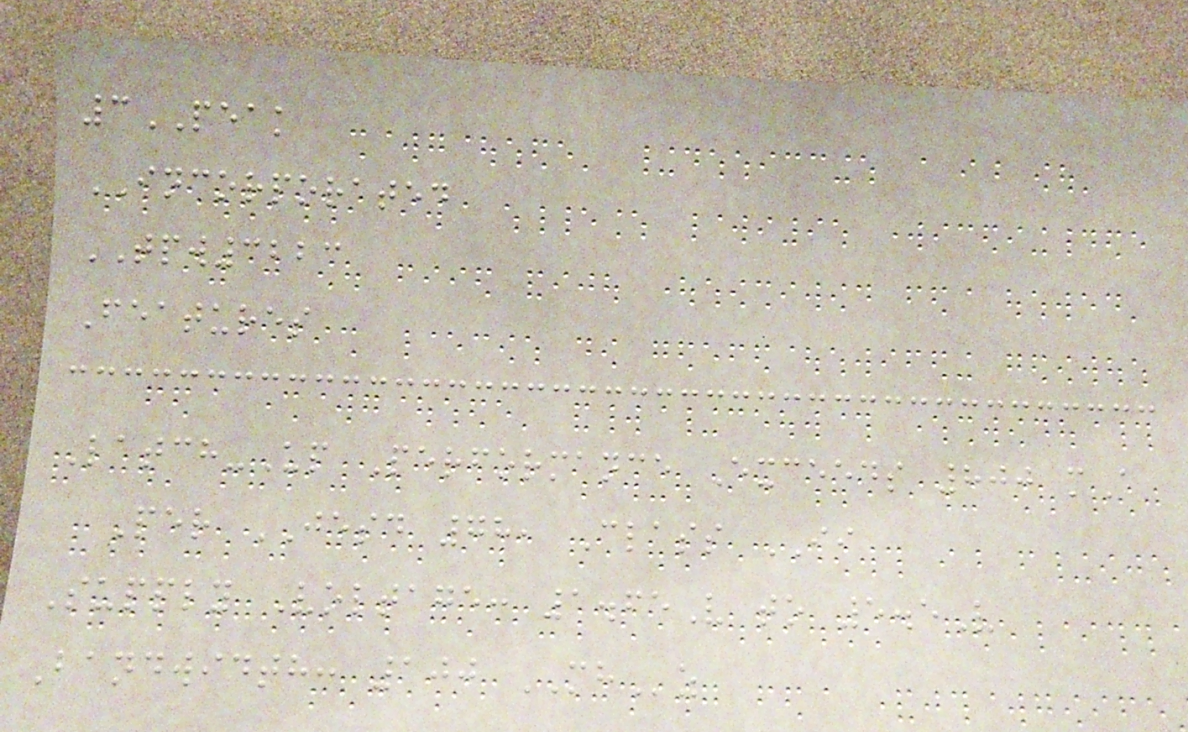3PEAK
INCORPORATED
TPW3223
Features
Latch-Up Performance Exceeds 800 mA
Per JESD 78, Class II
Supply Voltage: 1.65V to 5.5V
Bandwidth: 100 MHz
